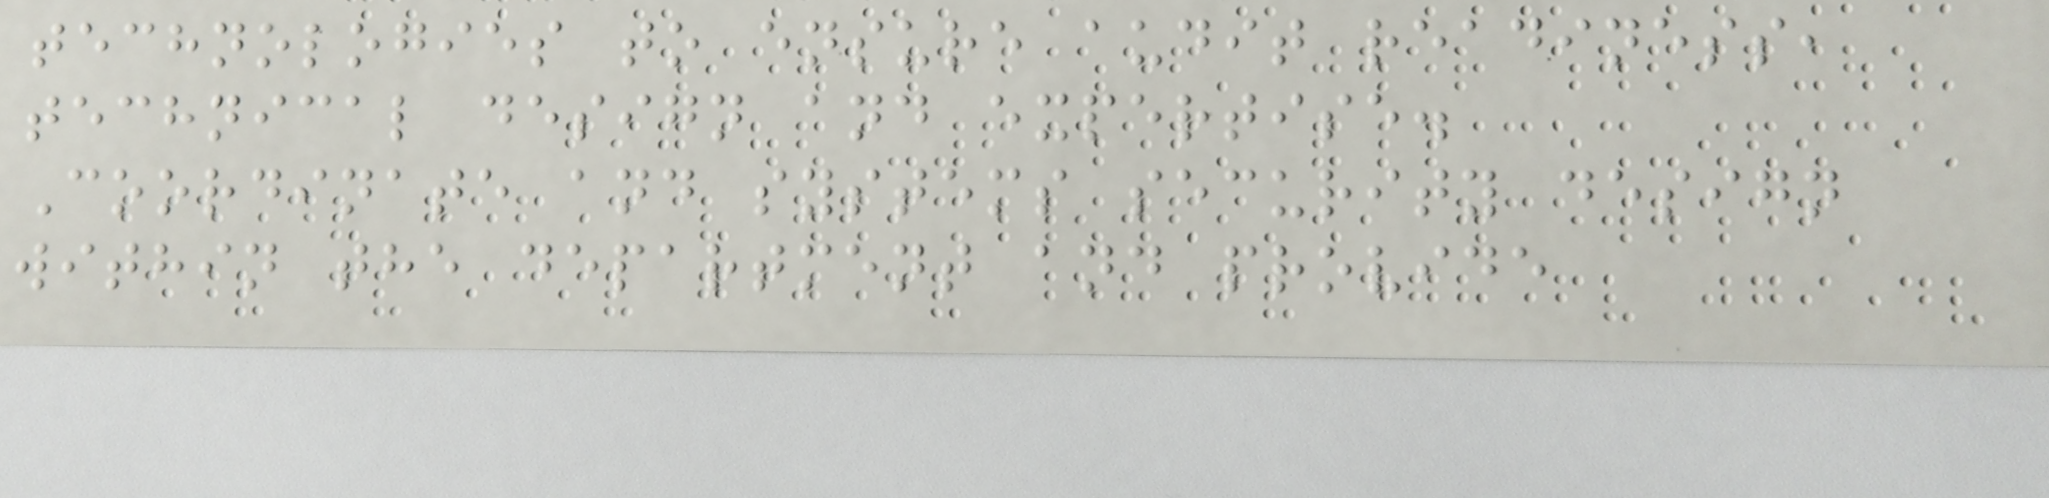technologies to ensure audit readiness,
technical design and expertise.
Coordinate and systems security design
within the department and provide
